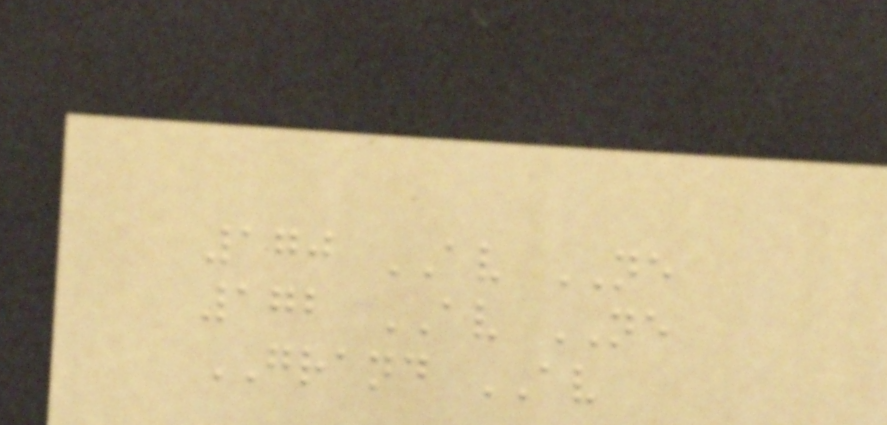170 AV NE
172 AV NE
GRAND AV
